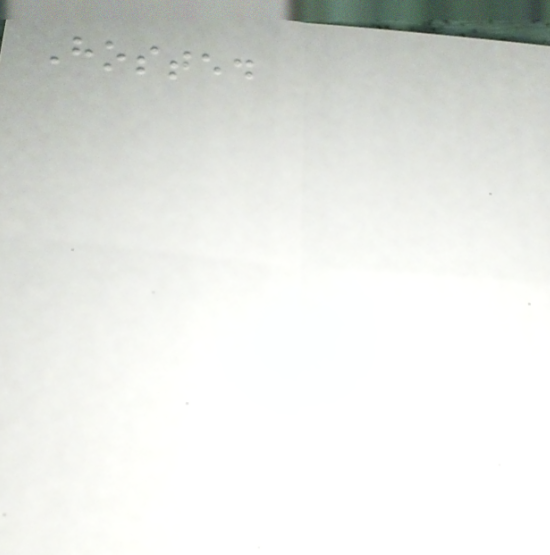Hosted
